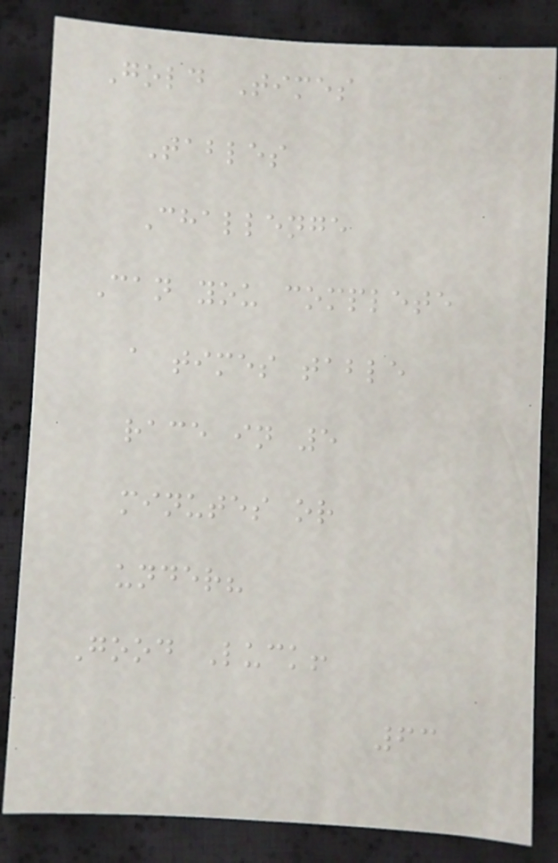Gold Times
Tables
Challenge
Can you complete
a times table
race in 5
minutes or
under?
Good Luck!
63
